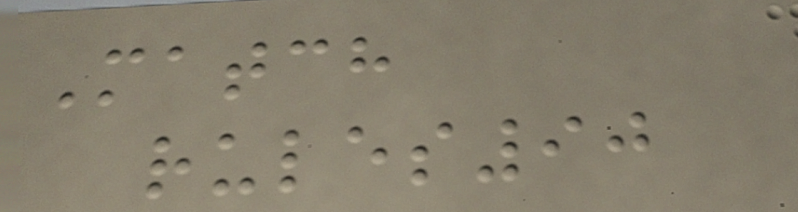Match
rules90
